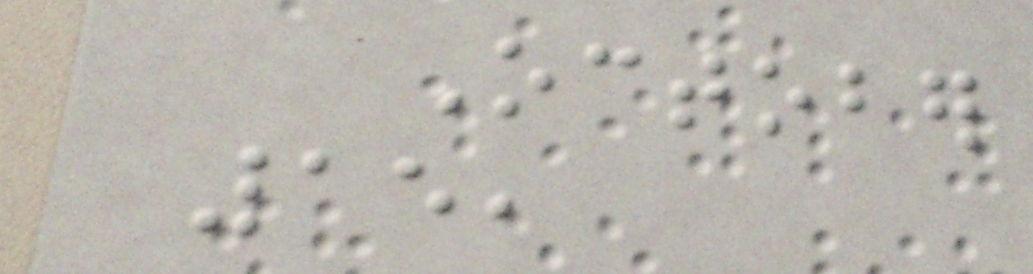October
15,
